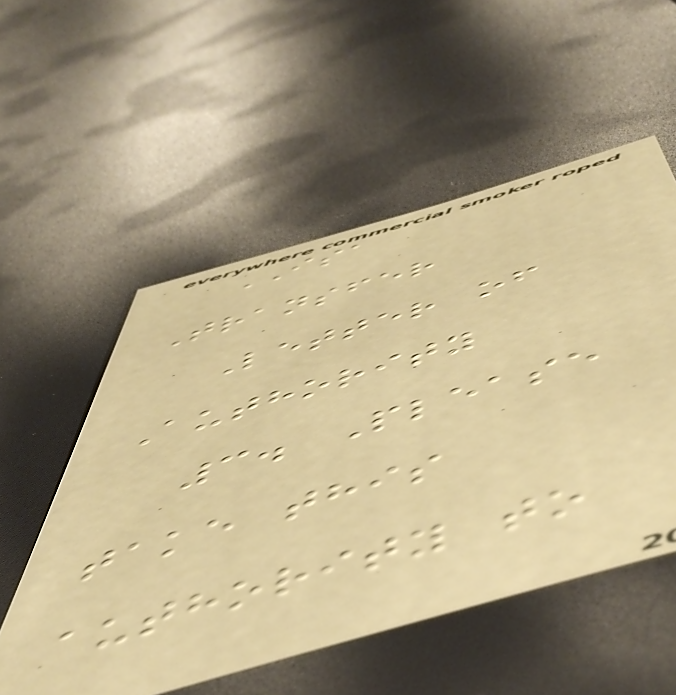ISA
Transfer
Letter of
Authority
3. Please
take this
authority to
